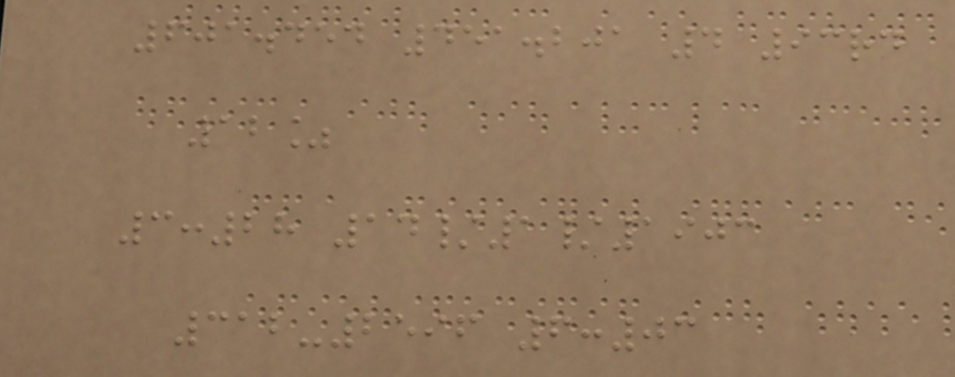601.454 451.201 4 93rd
12%
3:28 14/1/1903
312-2596 6:03
